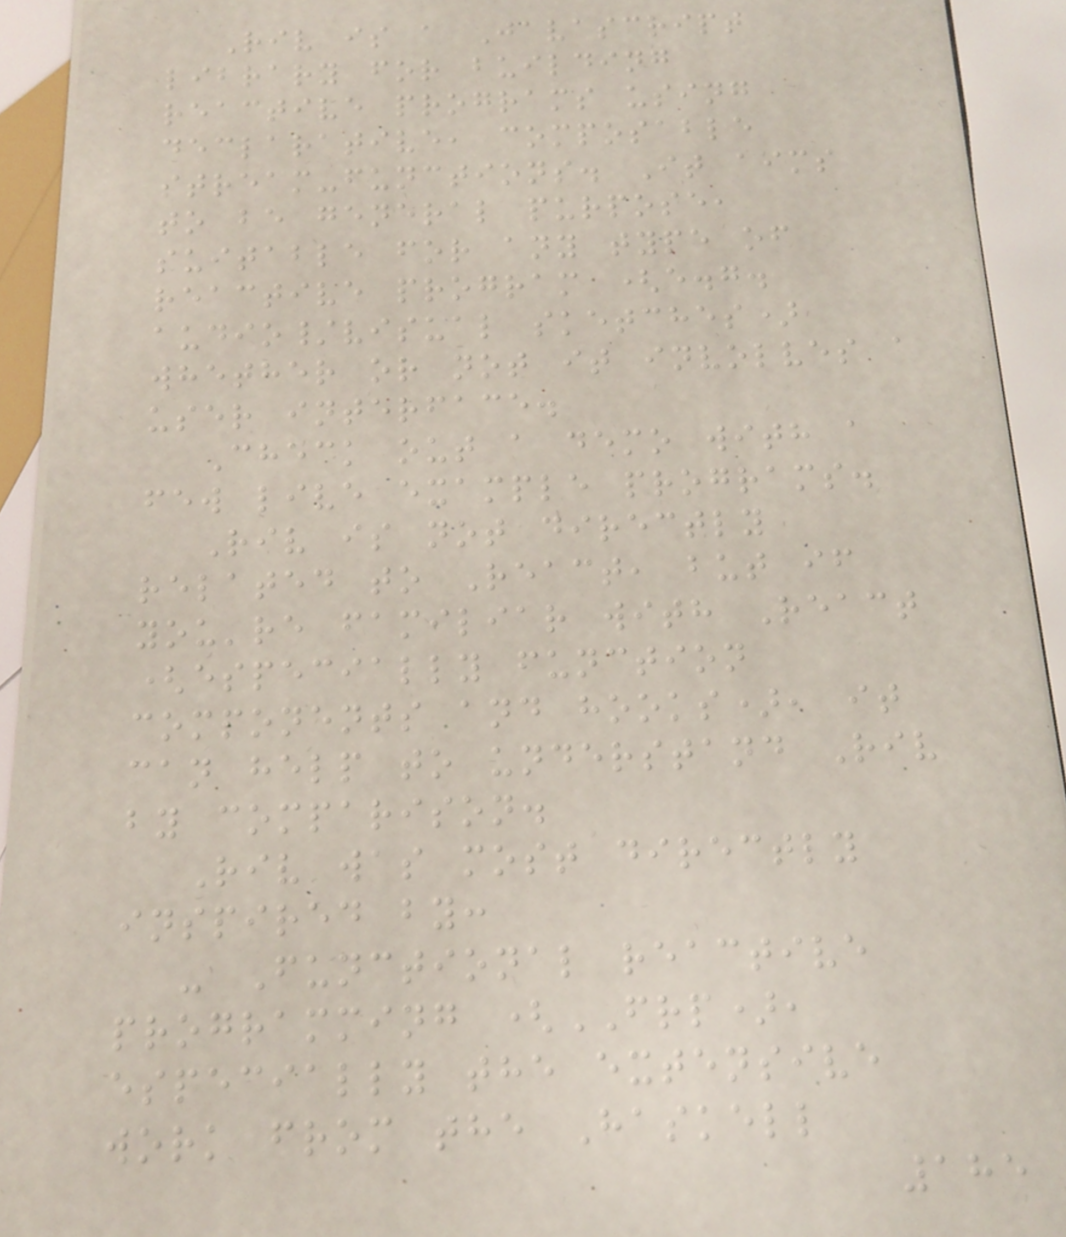Riv is a Javascript
library for building
reactive programs using
declarative, composable
stream-functions. It aims
to be general purpose,
suitable for any type of
reactive program (e.g.
audio/visual sketches)
whether or not it involves a
user interface.
Check out a demo with a
few live example programs.
Riv is not directly
related to React, but if
you're familiar with React
(especially function
components and hooks), it
can help to understand Riv
by comparison.
Riv was most directly
inspired by:
- Functional reactive
programming (FRP),
especially the extensive
work from the Haskell
185
